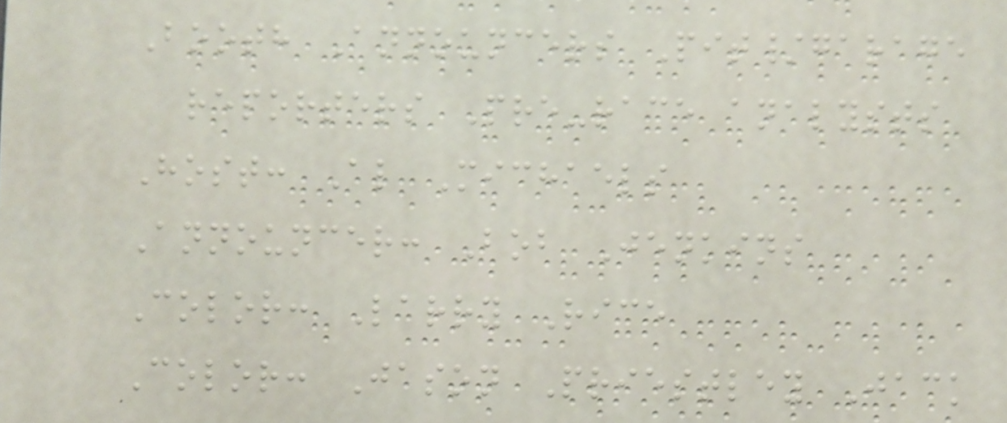Booth Announcers Pit/garage
reporters Pre-race analysts
Host: Al Michaels
Announcer: Bob Jenkins
Color: Larry Rice
Color: Jason Priestley Jack
